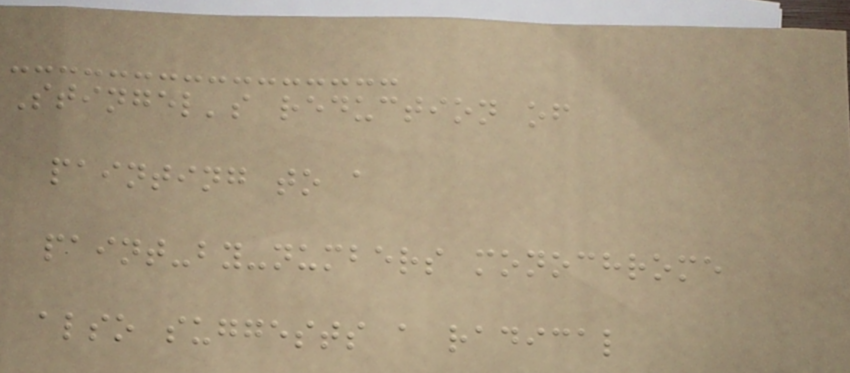Stingel's reduction of
painting to a
paint-by-numbers monochrome
also suggests a radical
